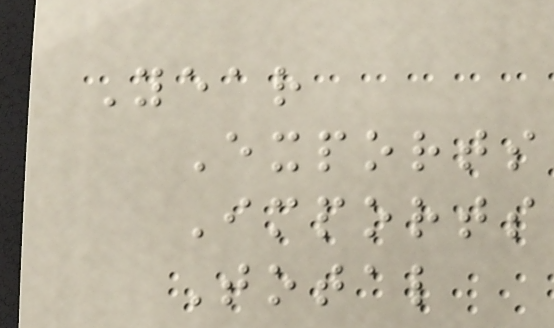Year
Exports
Imports
Total
